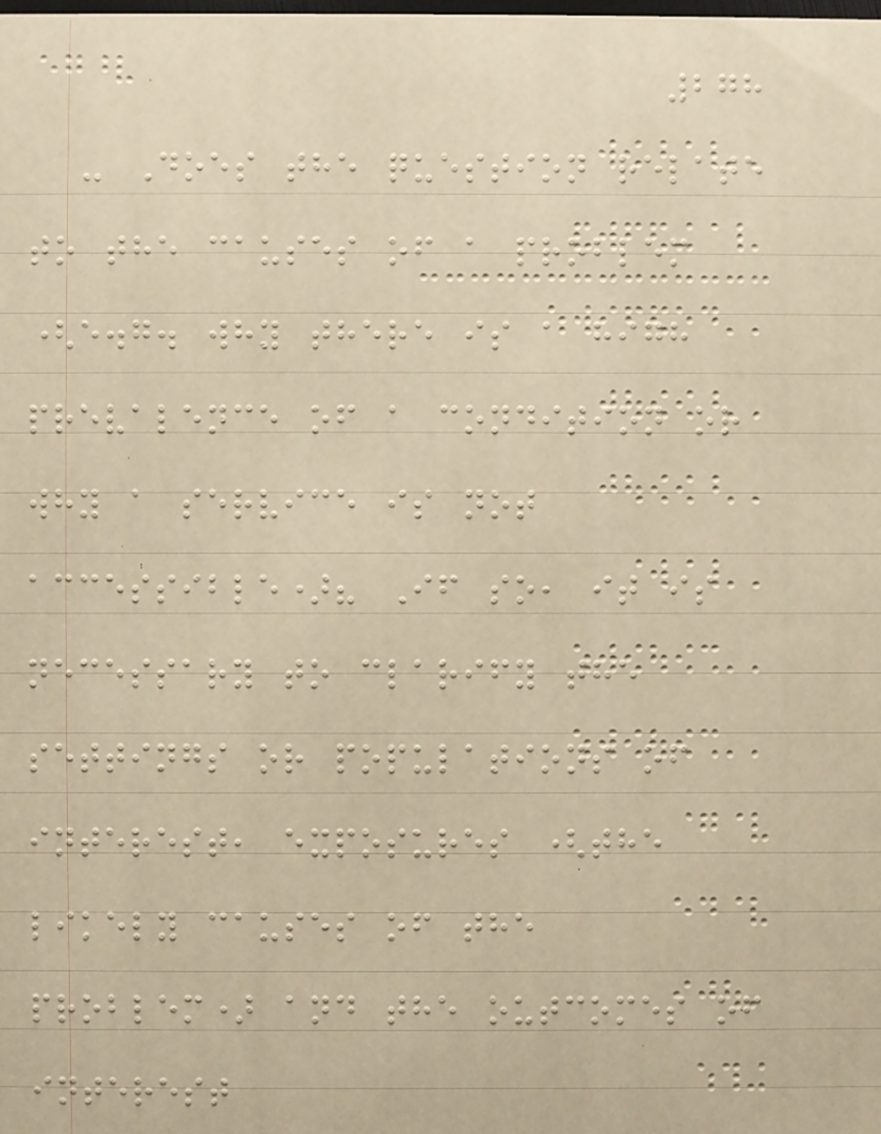278
- Does the question relate
to the causes of a problem
(e.g. why there is a high
prevalence of a condition or
why a service is not
accessible)? If so, it is
necessary to clarify the
settings or populations of
interest, exposures (the
likely causes of the
problem) and the outcomes of
interest
